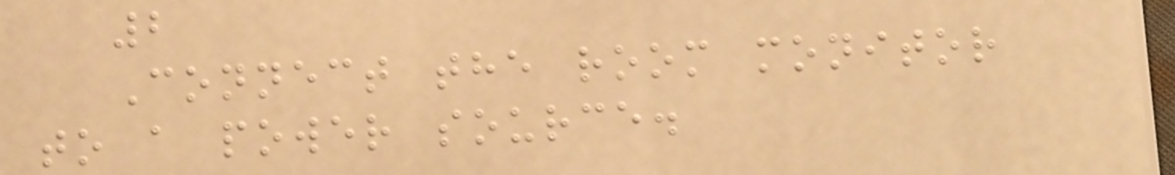2
Connect the room monitor
to a power source.
